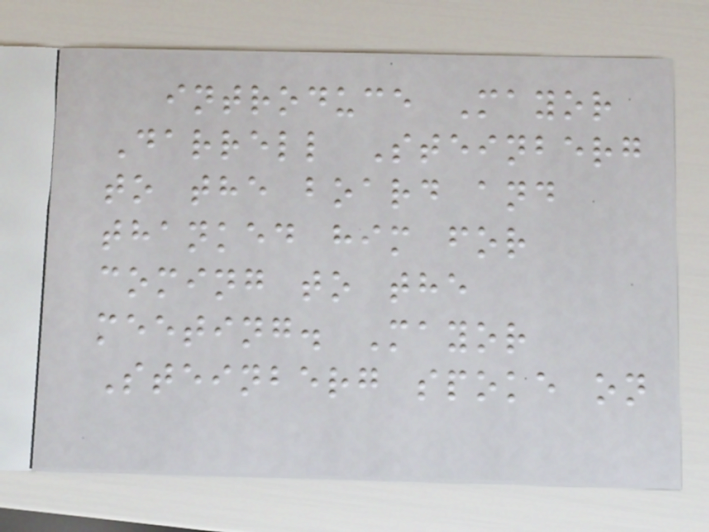introduce Mayor
Darrell Steinberg
to the board and
thanked him for
coming to the
meeting. Mayor
Steinberg spoke on
